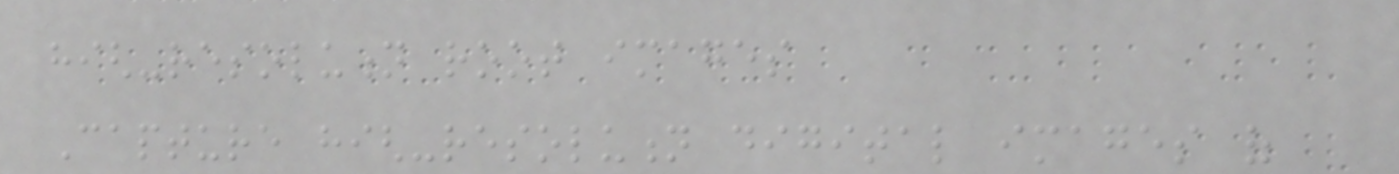high-resolution root images
Capture high-resolution digital images of
